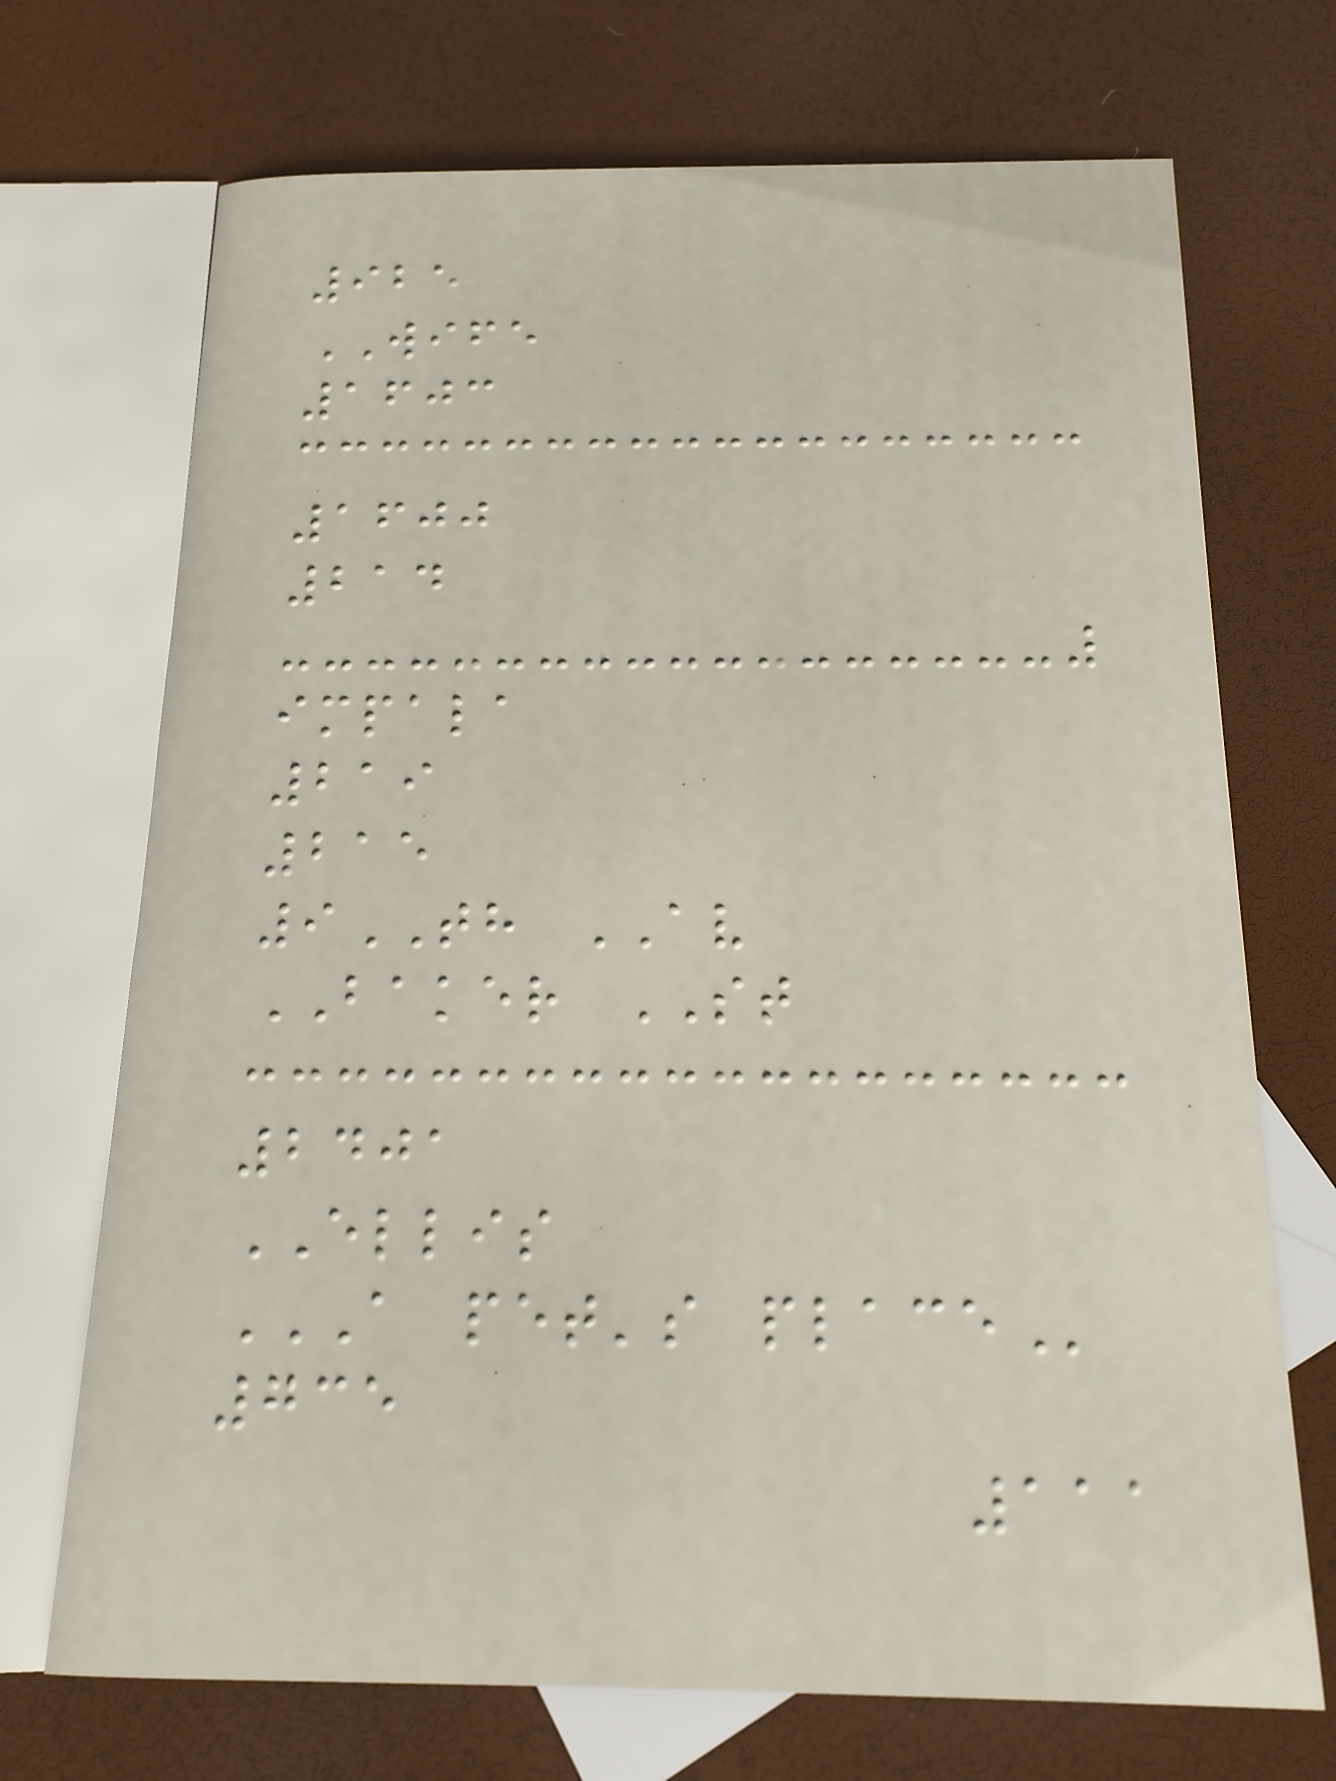925
WIFE
1603
1600
214
impala
219
215
9TH AV
BAKER ST
2401
ELLIS
A PET'S PLACE
735
111
